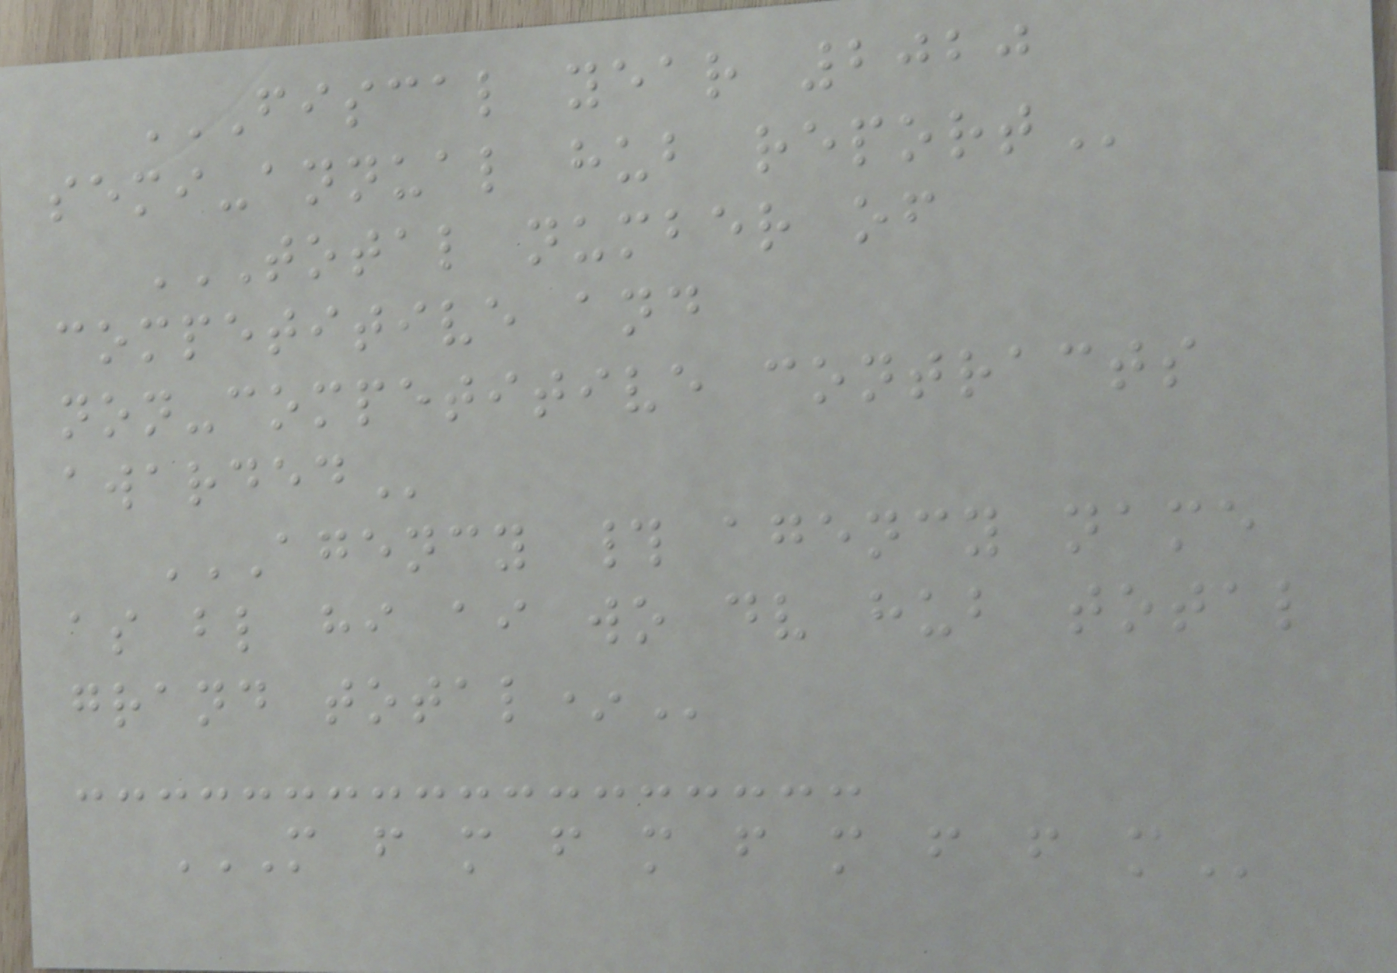FISCAL YEAR 2020
SEMI-ANNUAL HUB REPORT
TOTAL NUMBER OF
COMPETITIVE AND
NON-COMPETITIVE CONTRACTS
AWARDED
AGENCY # AGENCY NAME
AS BL HI AI WO DV HUB TOTAL
GRAND TOTAL*
M F M F M F M F F M
